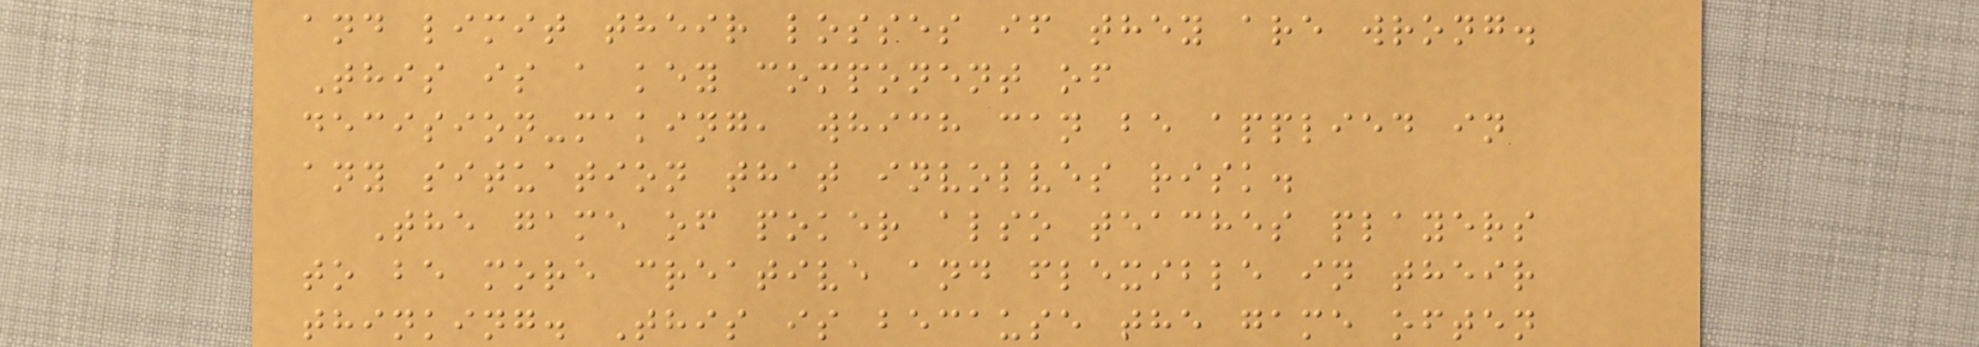and limit their losses if they are wrong.
This is a key component of
decision-making, which can be applied in
any situation that involves risk.
The game of poker also teaches players
to be more creative and flexible in their
thinking. This is because the game often
